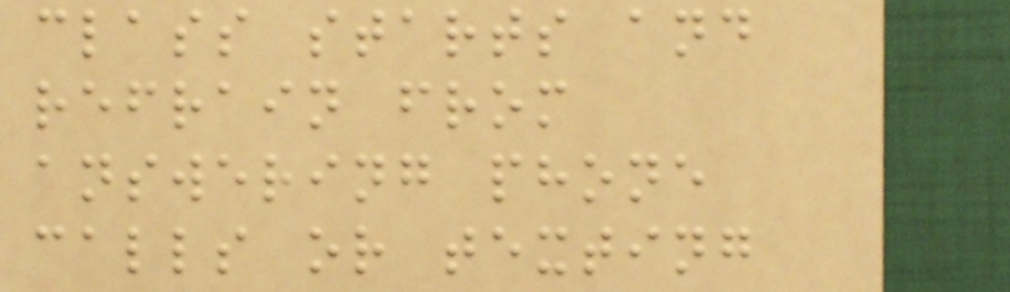class starts and
refrain from
answering phone
calls or texting
